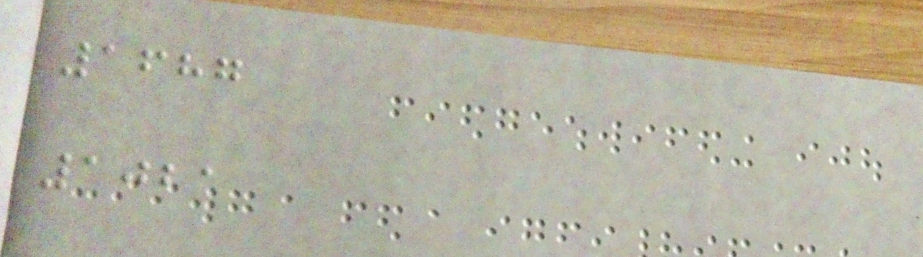1687
1021
